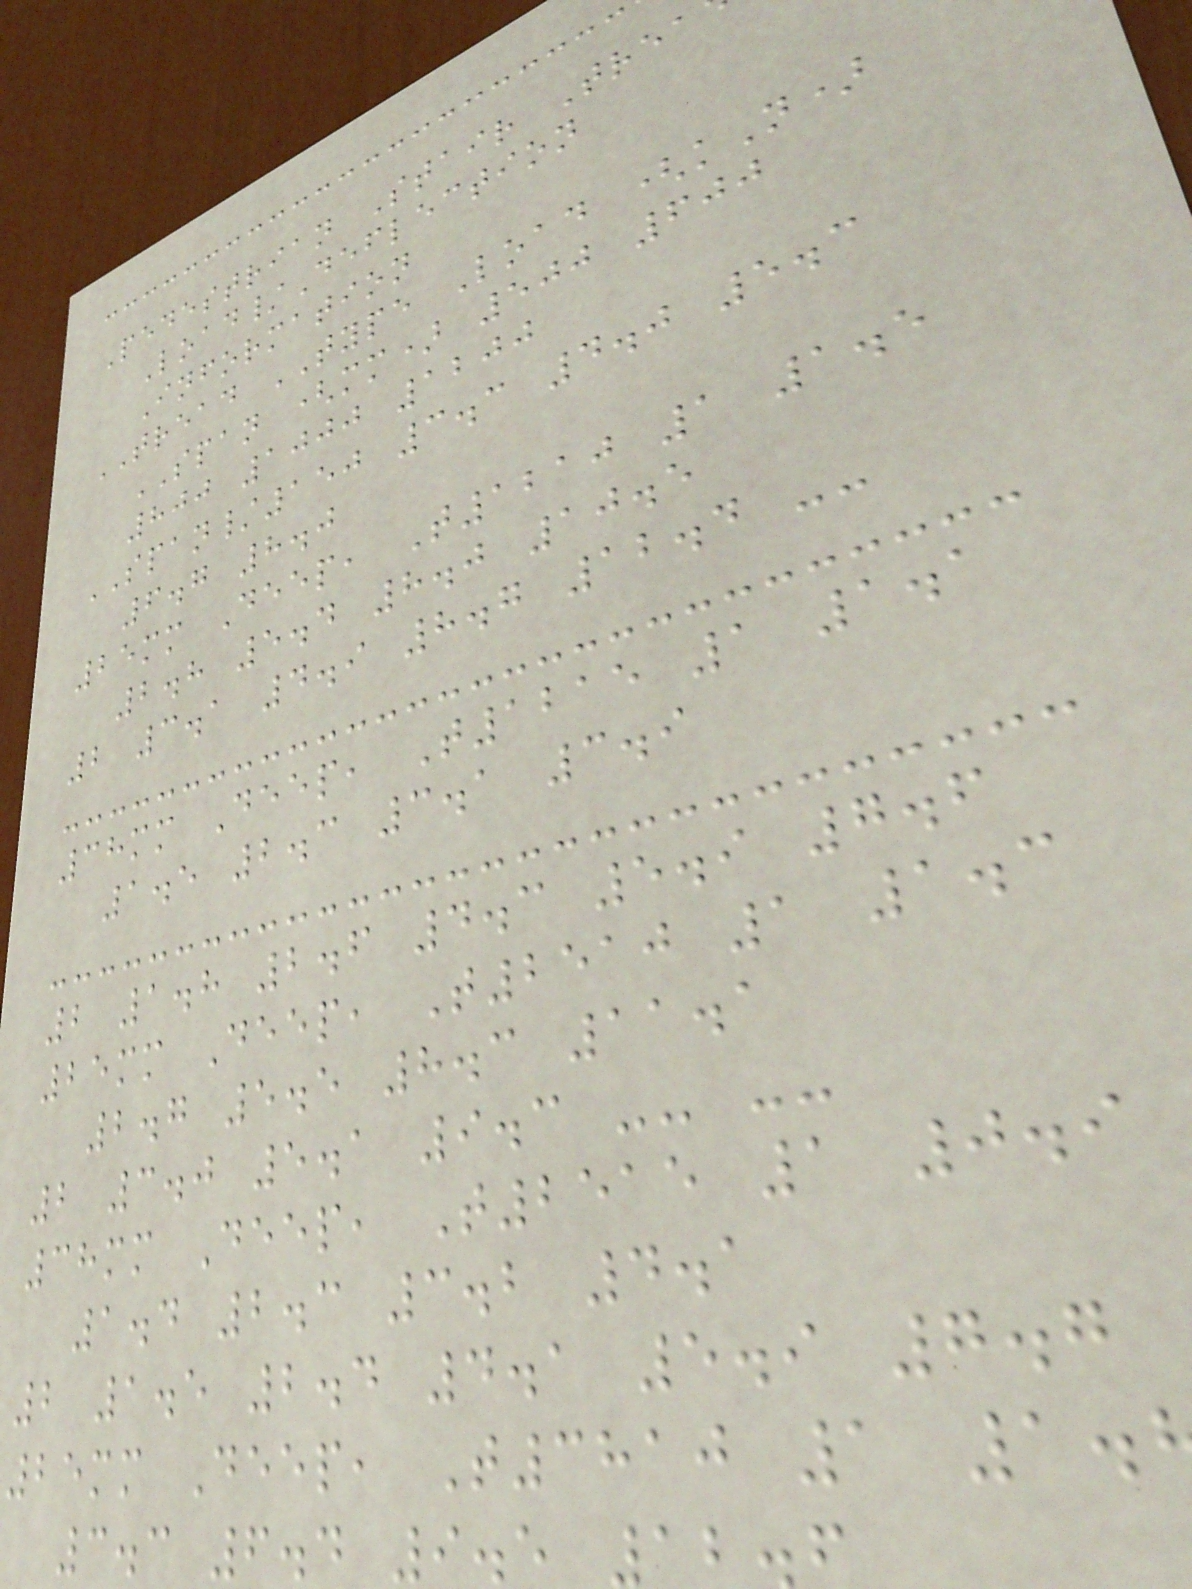Pedestrian Stair Trea
Load/Deflection
Information
TREAD TYPE Load (kN)
SPAN (mm) 500 600
800 1000 1200
SPAN/150 3.3 4.0 5.3
6.7 8.0
25mm Deep, T1210 1 1.5
2.8 5.4 8.0 10.5
2 3.1 4.9 8.7 12.4 --
38mm Deep, T1215 1 1.1
1.5 2.3 3.1 3.9
2 1.8 2.6 4.3 5.9 7.6
25mm Deep, T2510 1 1.3
2.7 5.5 8.3 11.1
2 3.0 5.1 9.3 -- --
38mm Deep, T2515 1 0.9
1.4 2.3 3.2 4.1
2 1.5 2.4 4.1 5.9 7.7
25mm Deep, T3810 1 1.
3.3 6.4 9.5 1
